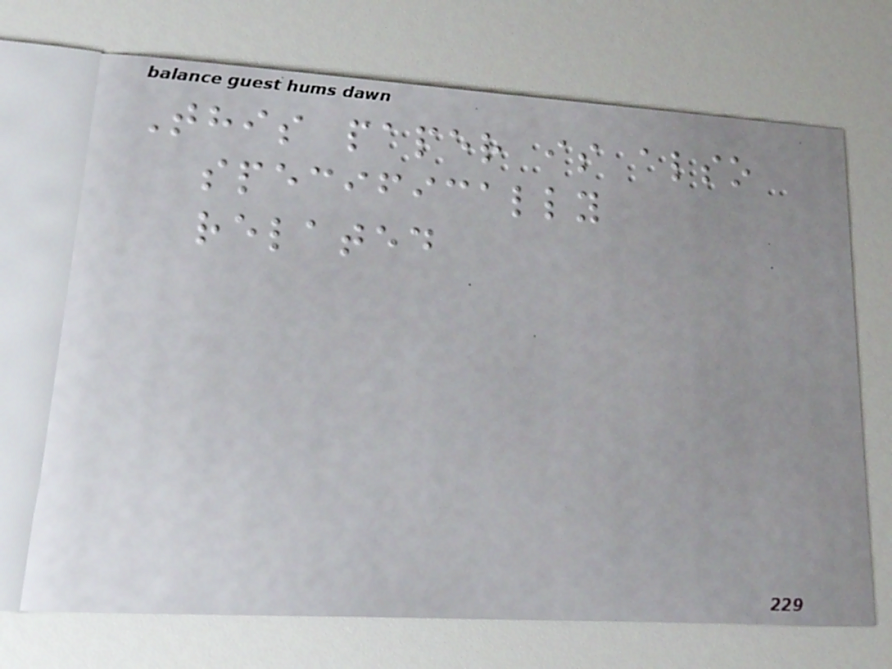This paper is also
specifically
related
